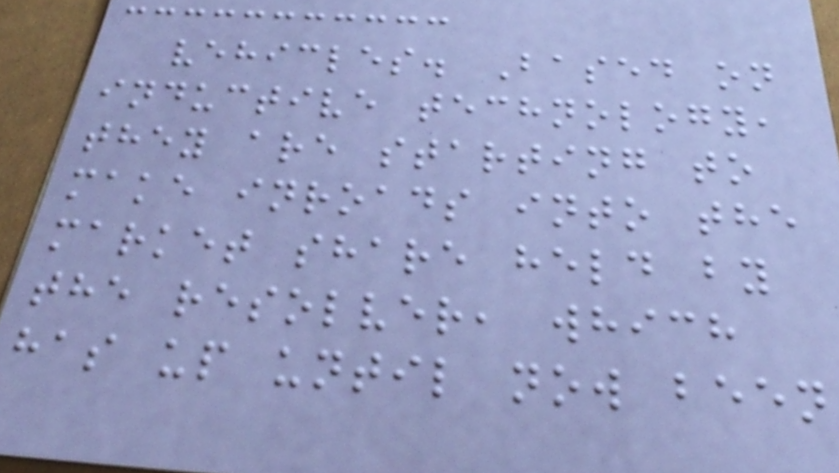vehicles. Based on
inductive technology,
they are starting to
make inroads into the
market share held by
the resolver, which
has up until now been
